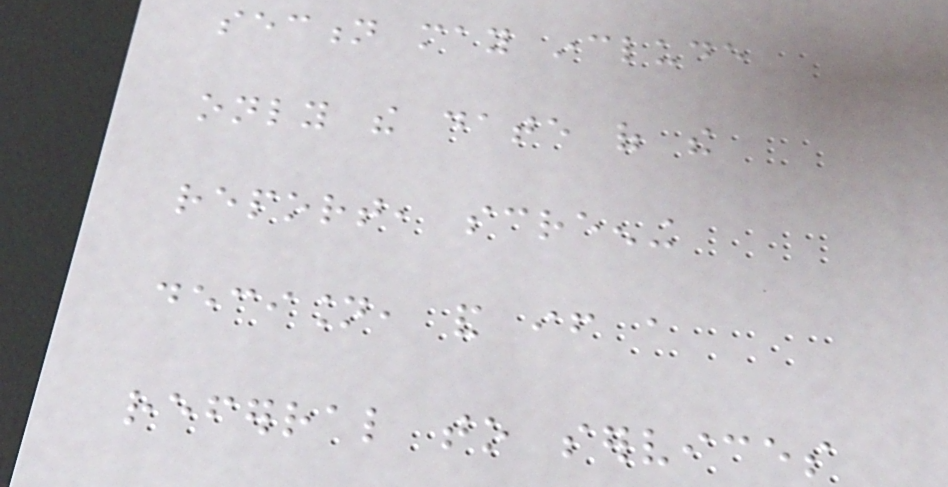section may include
only the date of the
report, screening
decision, and if a
referral to services
